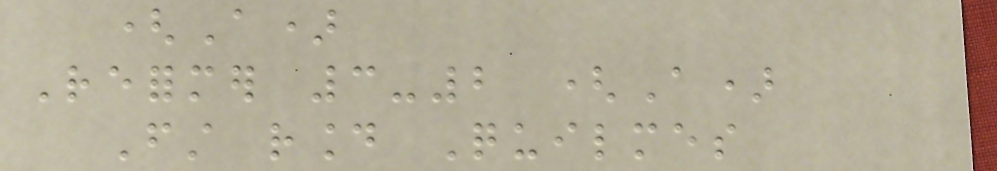(A)
Reformer 3-2 (A)
First round Quilmes
